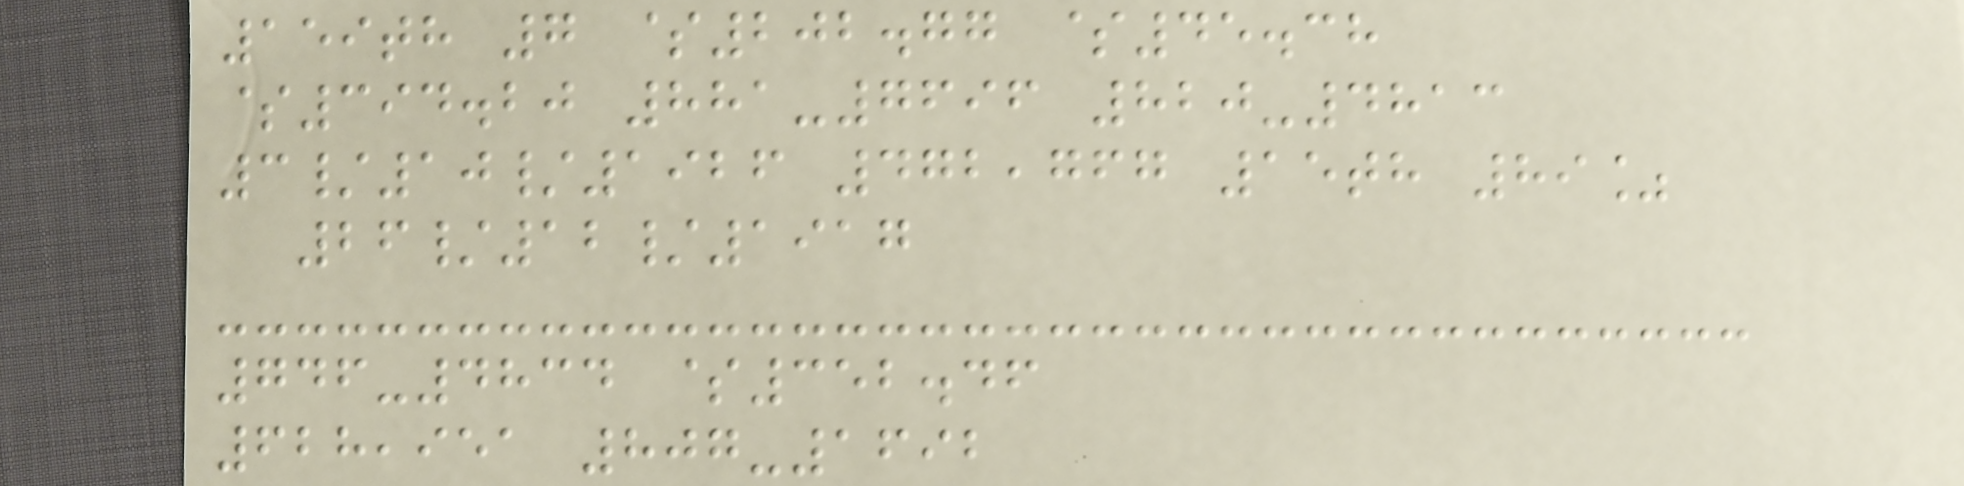159th 7 $202.77 $45.38
$394.20 881-7696 820-4813
3/10/1926 472,767 15th 89%
26/12/1917
746-4834 $352.46
628,951 807-1692
